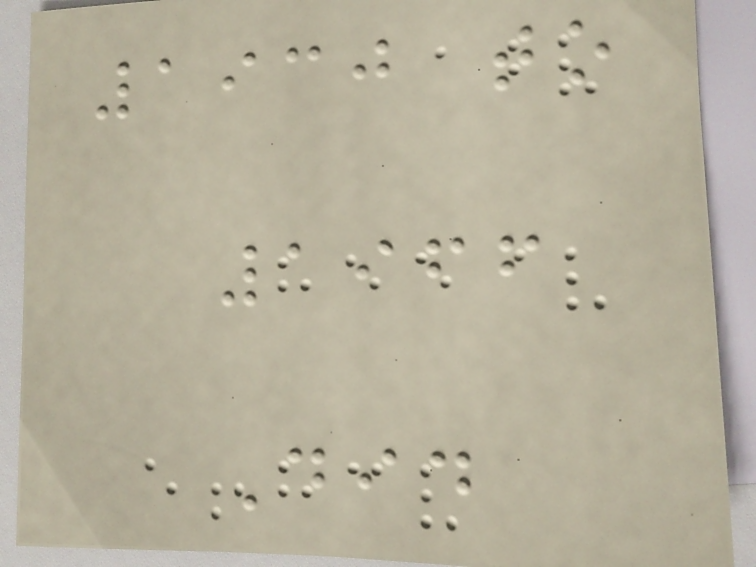1930 to
1966
Did
